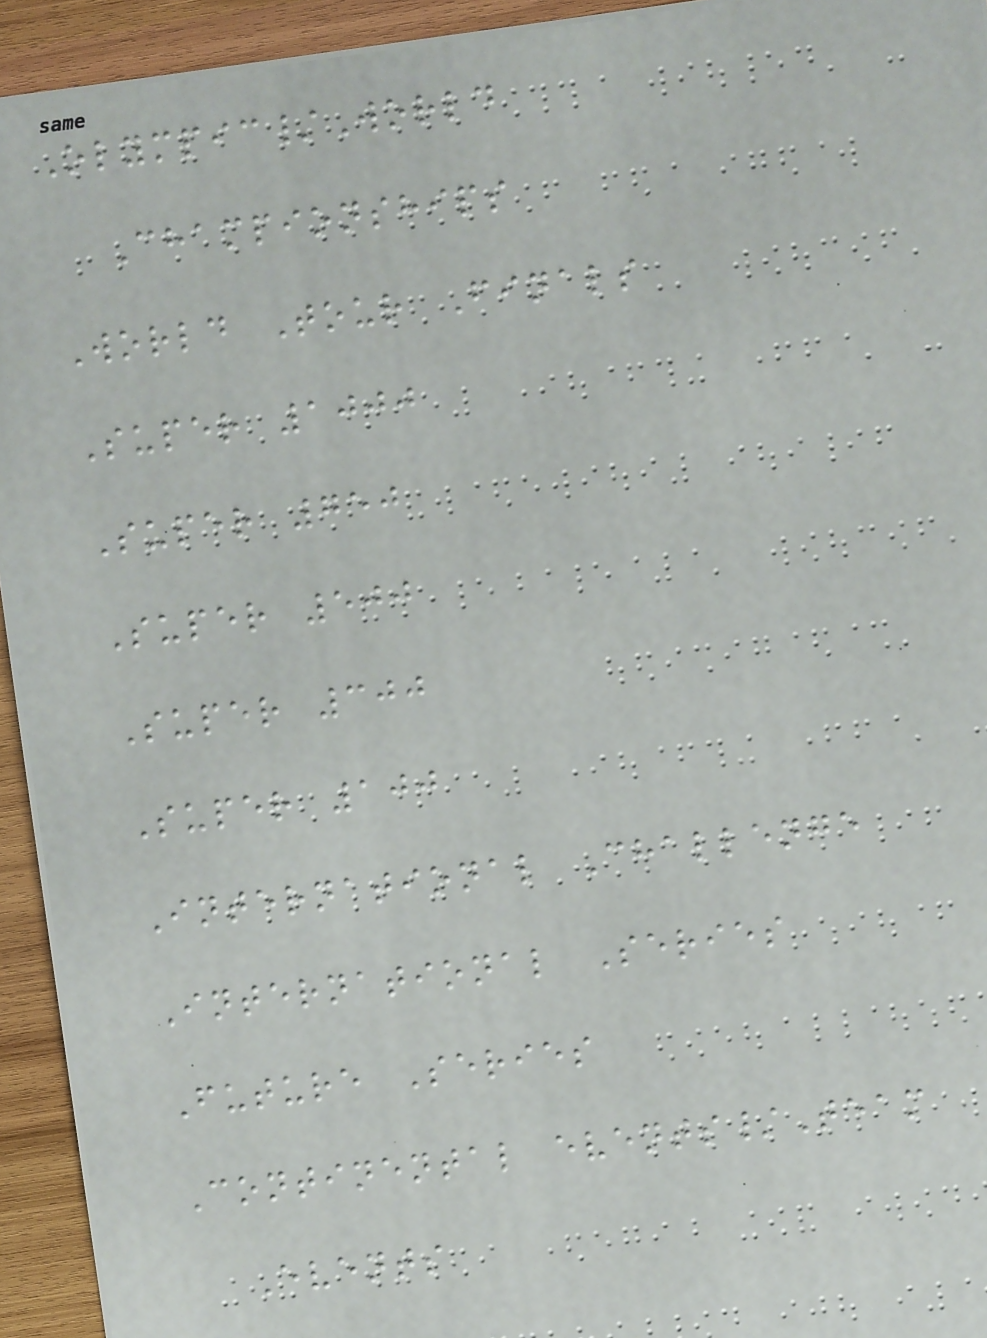Olympic/World
Championships
World Tour Finals
Super 1000
Super 750
Super 500
Super 300
Super 100
International Challenge
International Series
Future Series
Continental events/Team
Events
